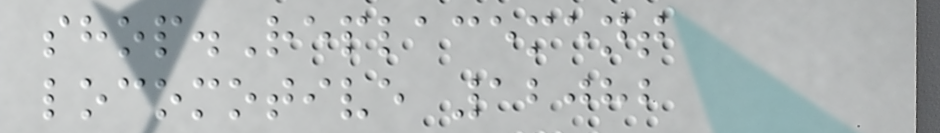shop.Replacement
locomotive 12082
